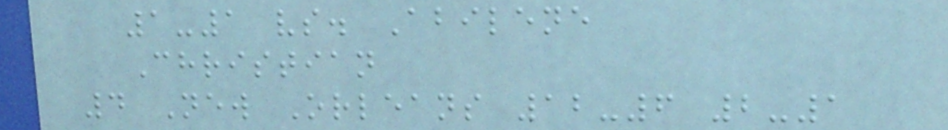1-1 vs. Abilene
Christian
4 New Orleans 12-6 2-1
